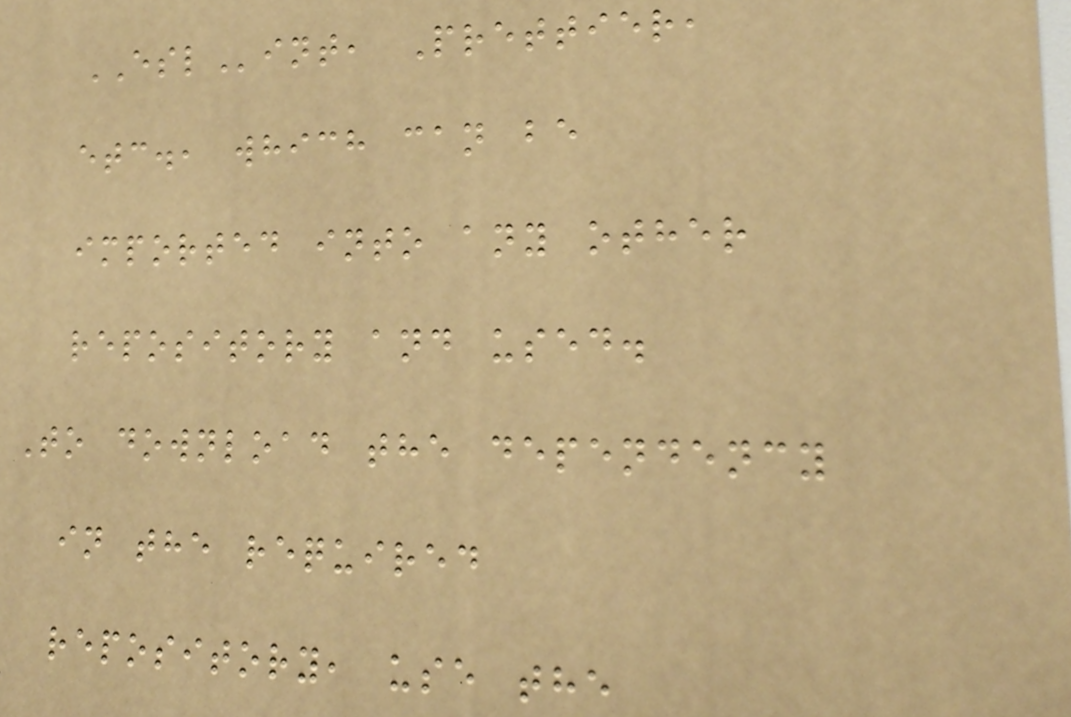ESLint, Prettier,
etc., which can be
imported into any other
repository and used.
To download the dependency
in the required
repository, use the
